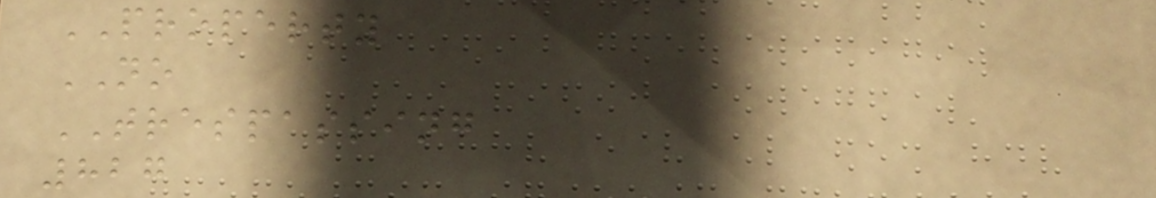PROPERTY
NO
TRESPASSING
827
